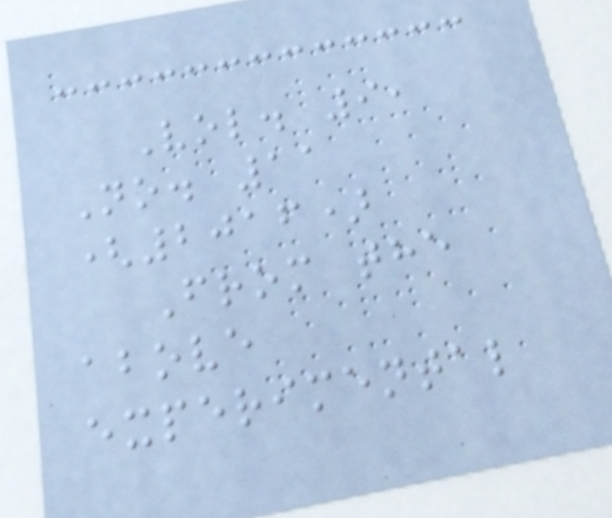Vol. 9,
No. 11
(2016)
From the
above
experimental
